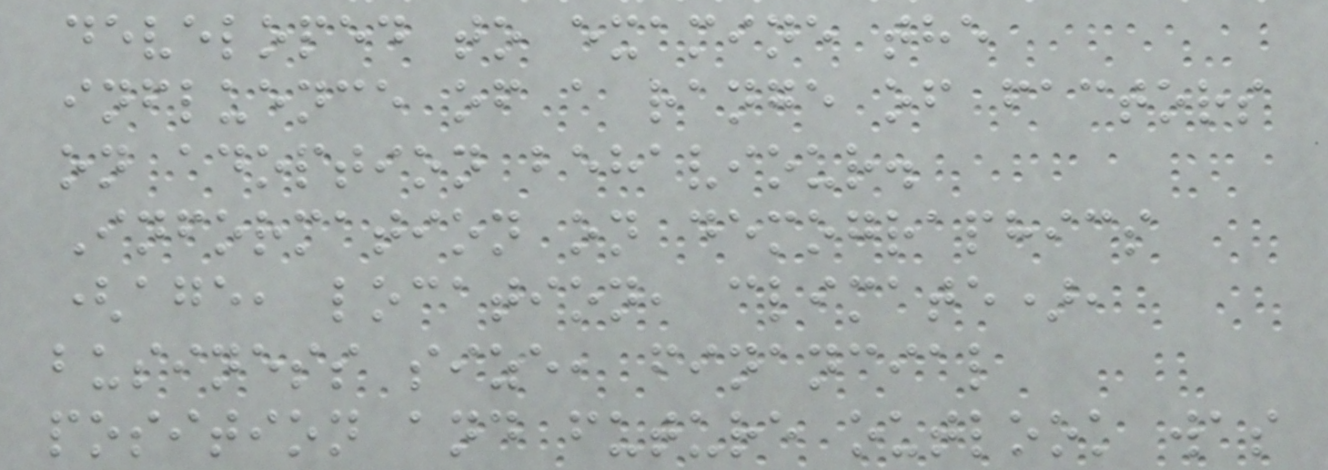developed to examine the
influence of a range of factors
on adoption behaviour.
Information on demographics
(age, location, climate),
business size, financial
position and future outlook was
